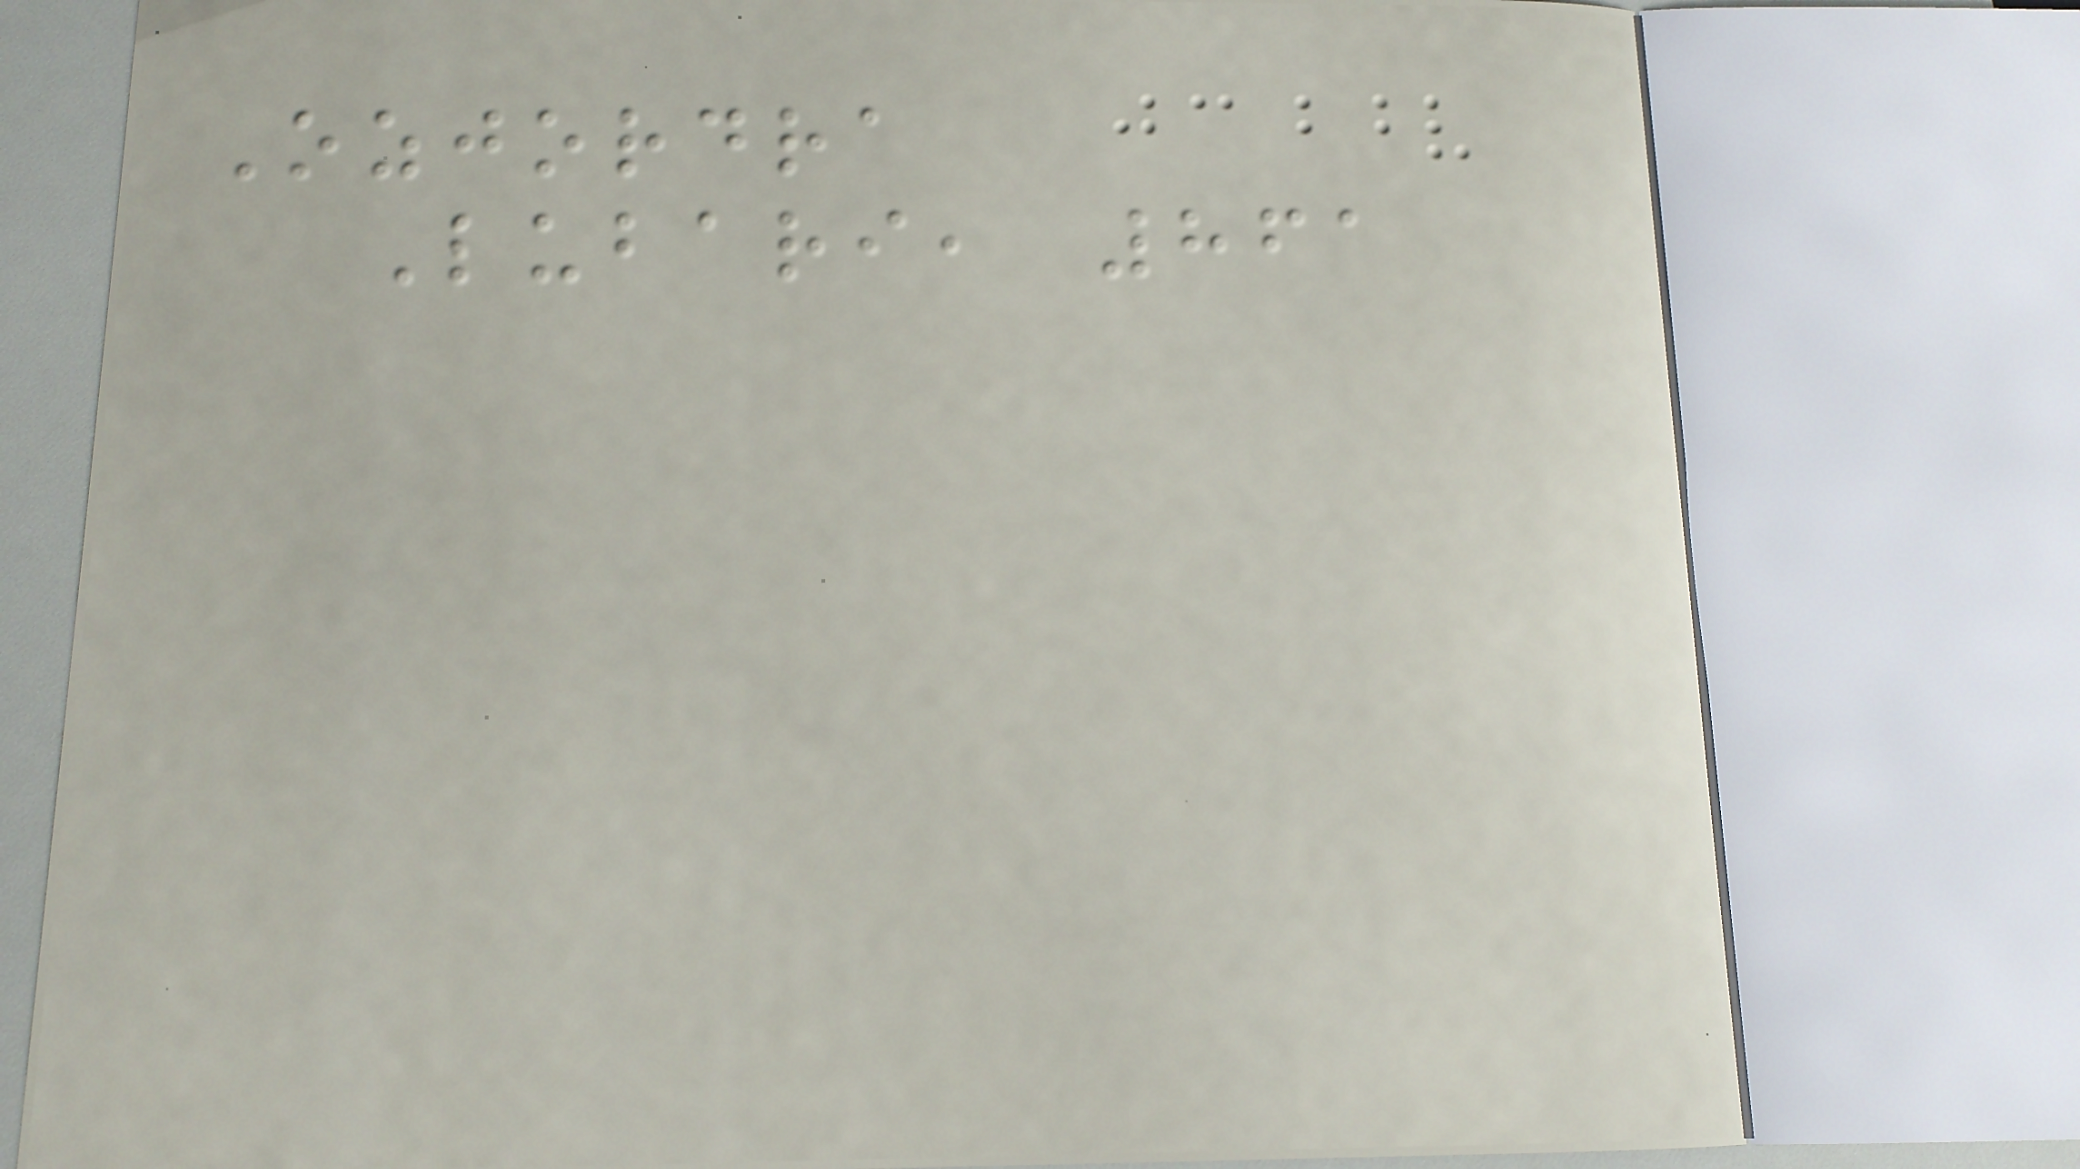Ozjordra
Lubari, 861
